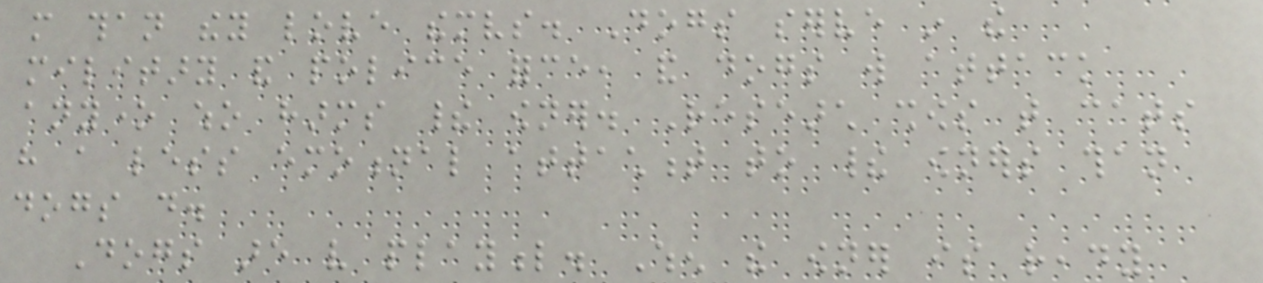more than they love themselves. Dogs serve in the
military and police force, and dogs will attack
anyone who harms their owner. Research shows that cats
have a less emotional attachment to their owners than
dogs do.
Dogs are very playful. When the owner is ready
